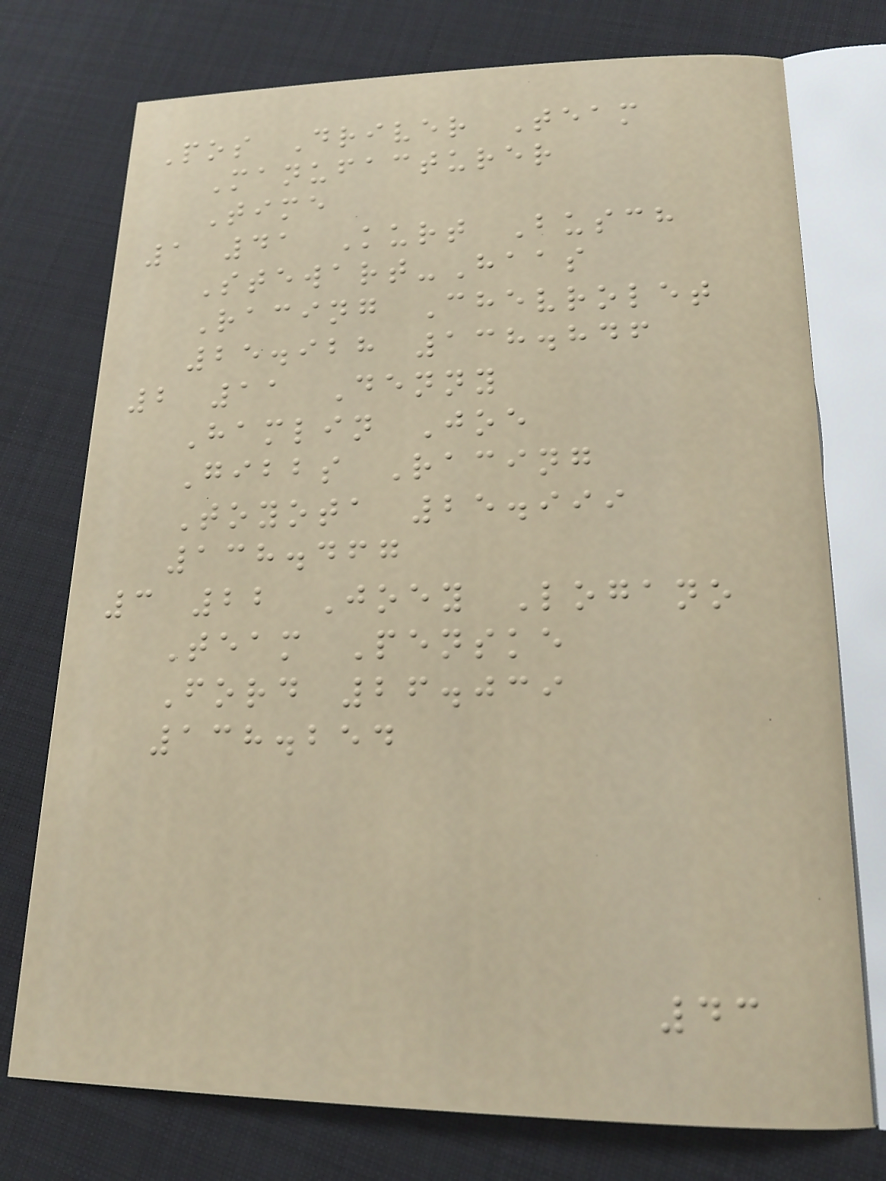Pos Driver Team
Manufacturer
Time
1 41 Kurt Busch
Stewart-Haas
Racing Chevrolet
25.928 138.846
2 11 Denny
Hamlin Joe
Gibbs Racing
Toyota 25.999
138.467
3 22 Joey Logano
Team Penske
Ford 26.039
138.254
43
